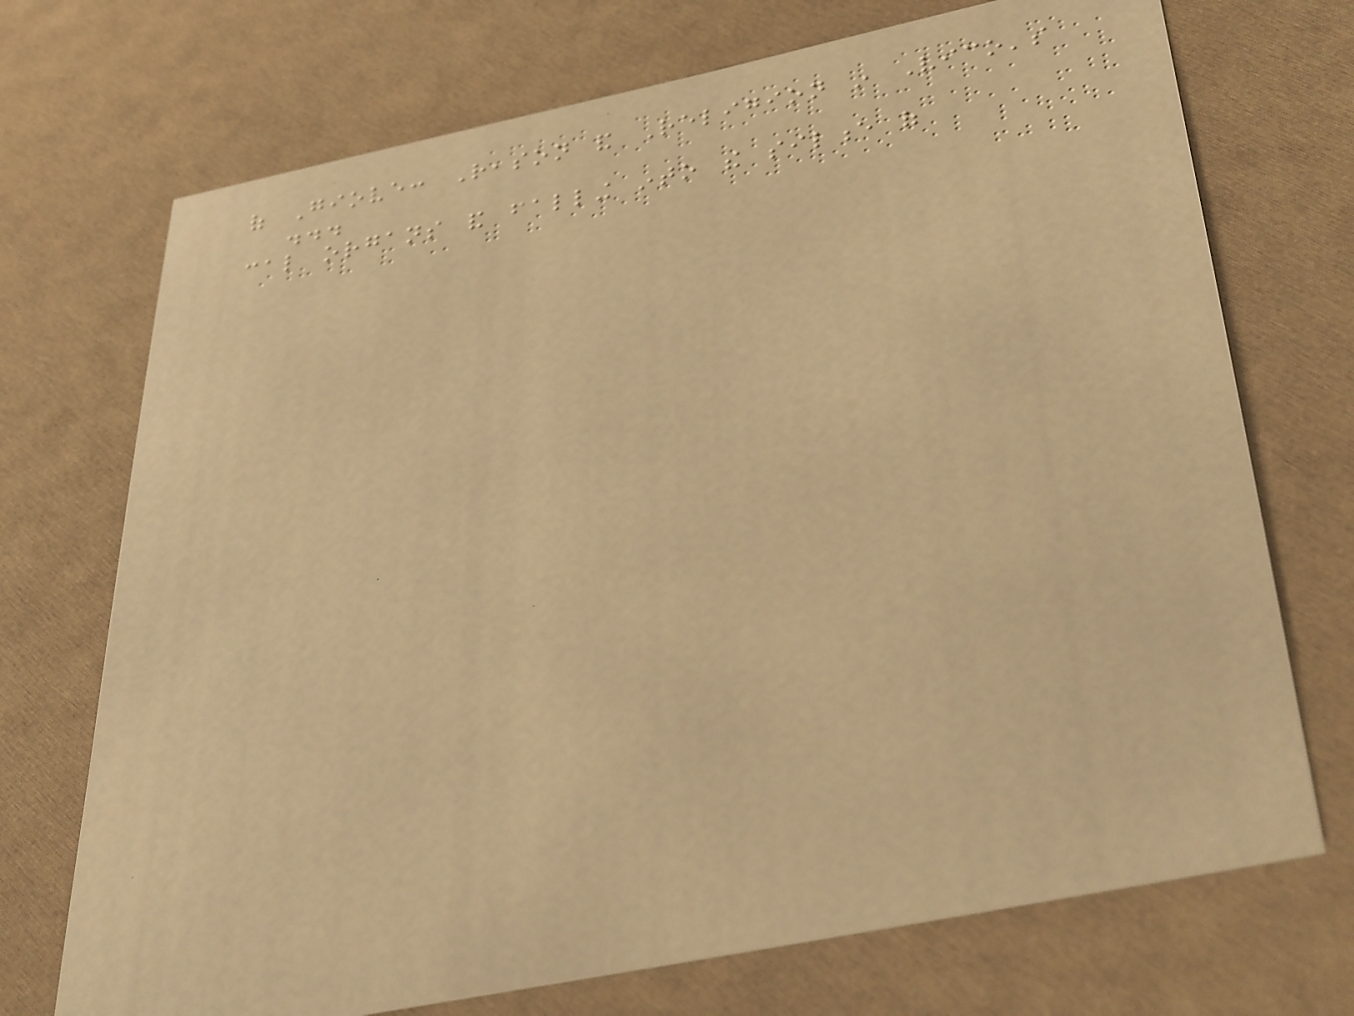of Giove: Reason and Religion in Vico's
...
cal organs and falling into the silence of
